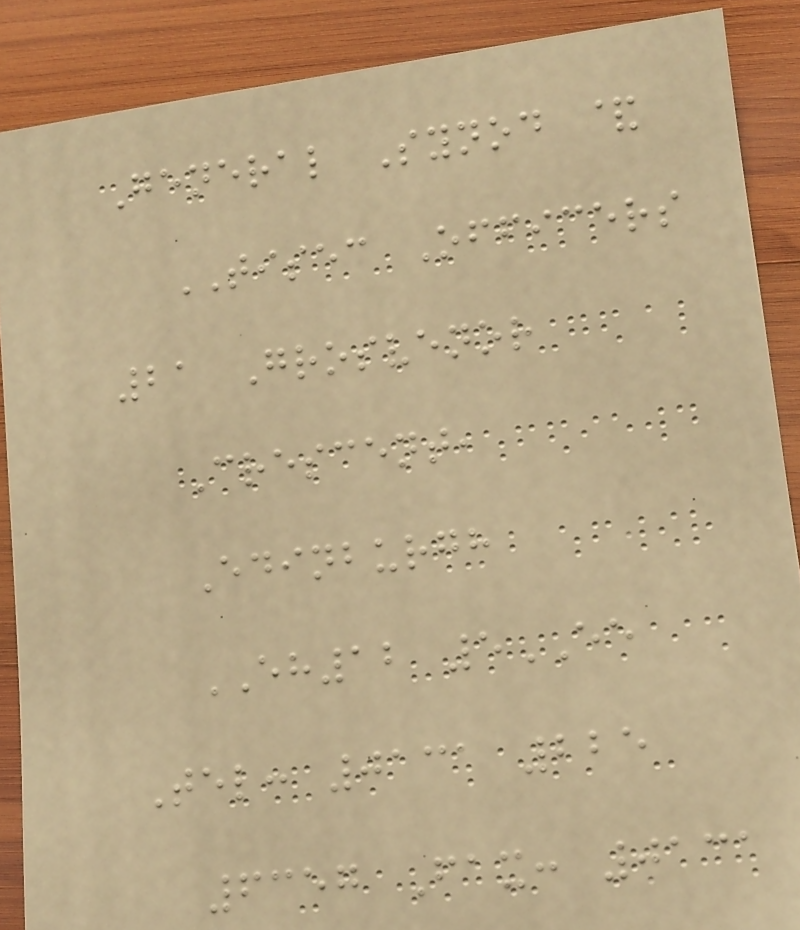General Synod &
TISEC Officers
21 Grosvenor
Crescent,
Edinburgh
EH12 5EE
Tel: 0131 225
6357 Fax: 0131
